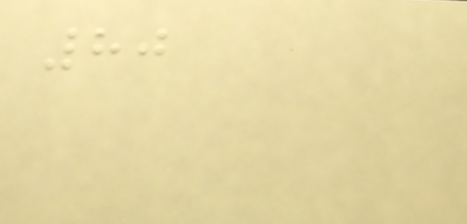80
